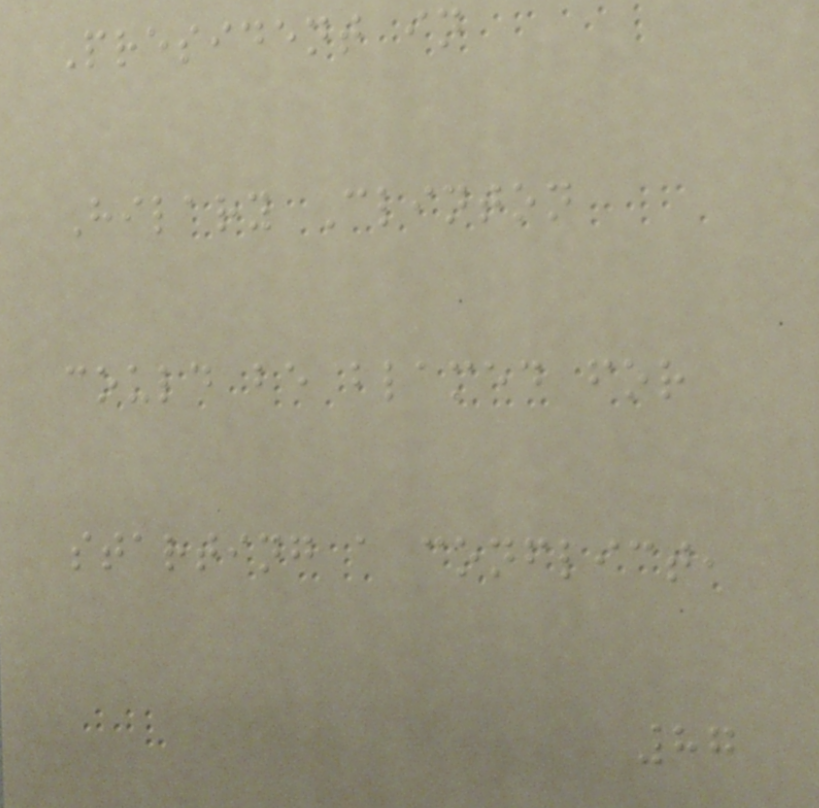President in
Hilary Clinton
could be blamed for
starting a conflict,
87
